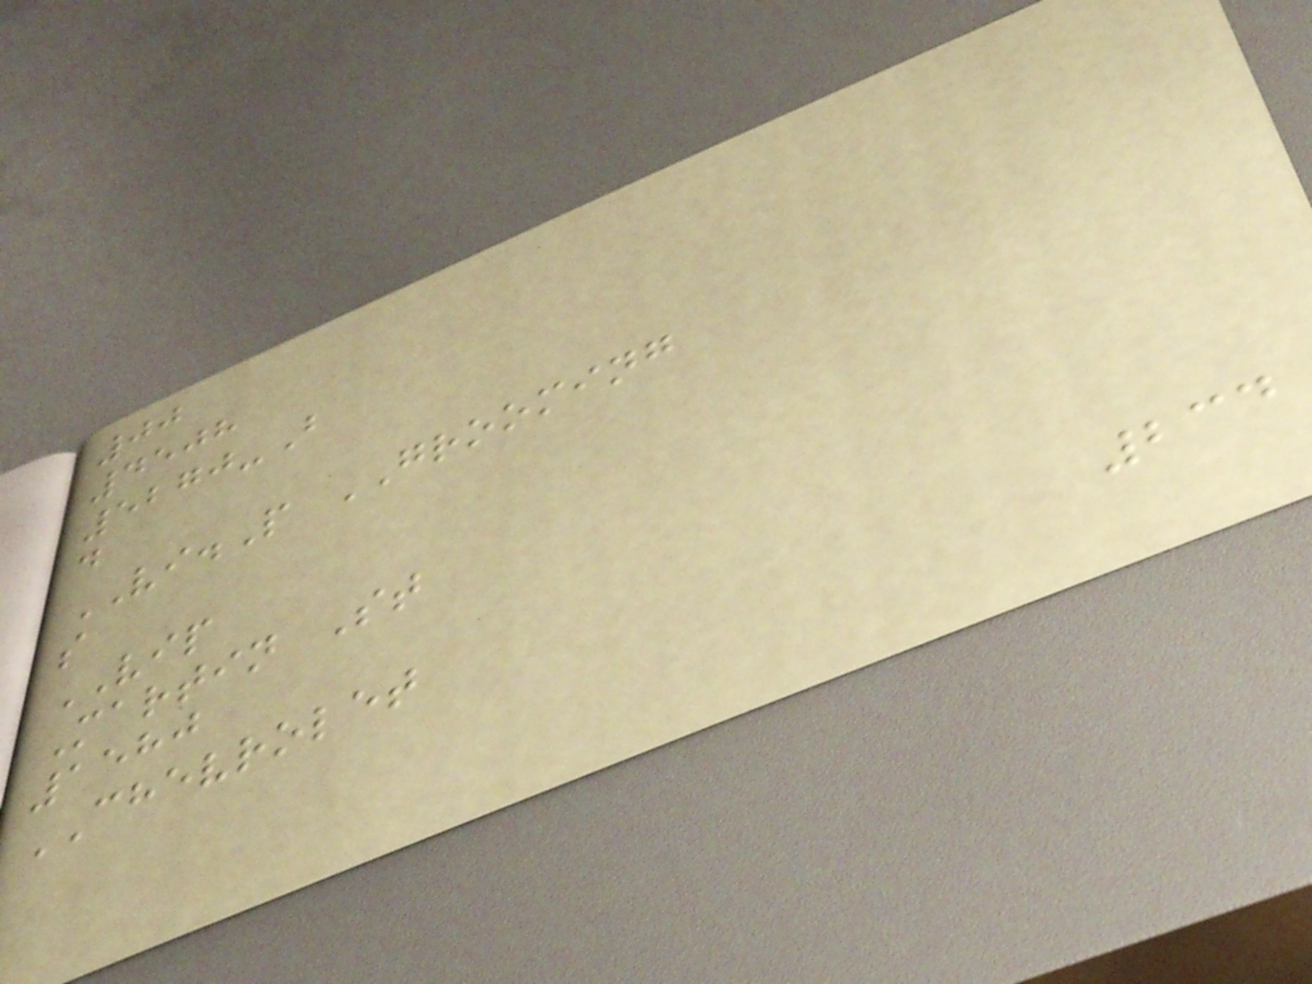00
4508
5270-B
d
VI.P GROOMING
s
VIP
Martin St
1580
CHEVROLET
234
